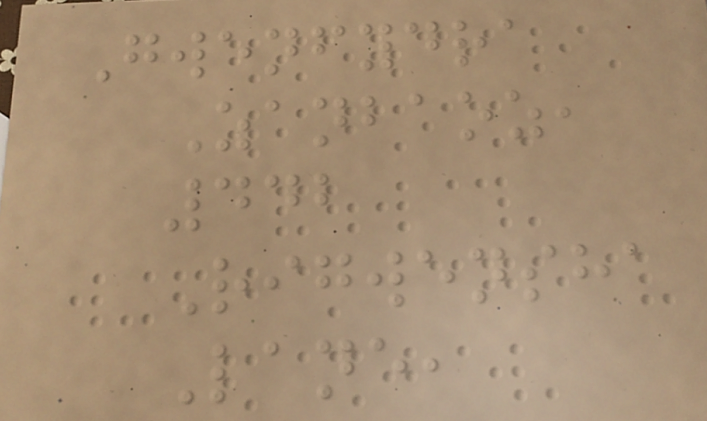Gwenfydra
Zanbaoz,
442
Rigwensha
Lane,
